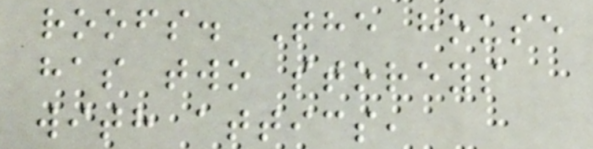roofs. The house
has two storeys
with attics,
